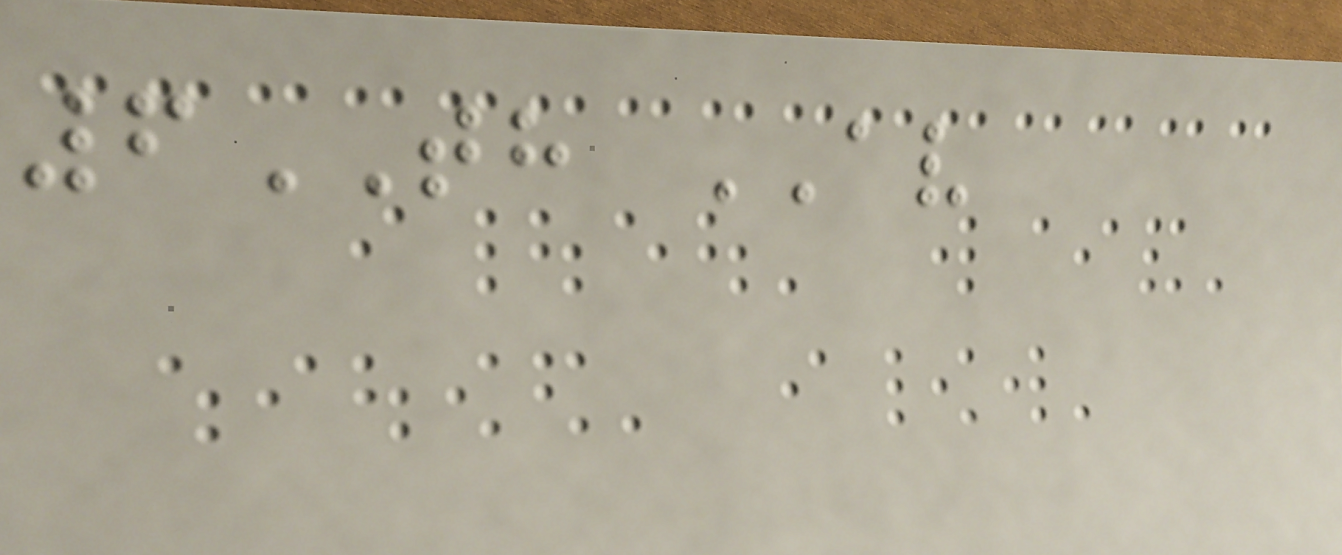6TH AV
